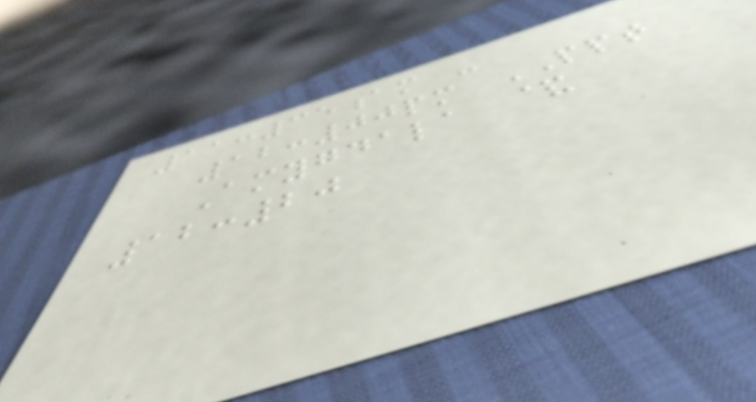11:35am -
12:00pm PPT
Amygdala &
12:20
